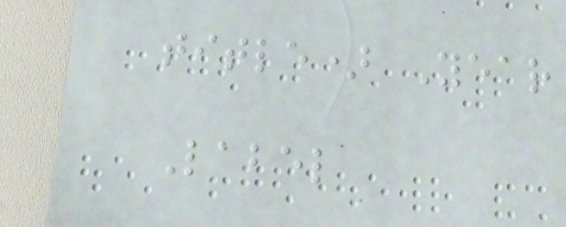title) Year
Label
